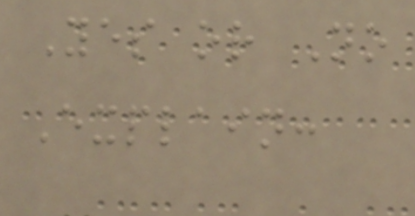Yes or No
Explain:
